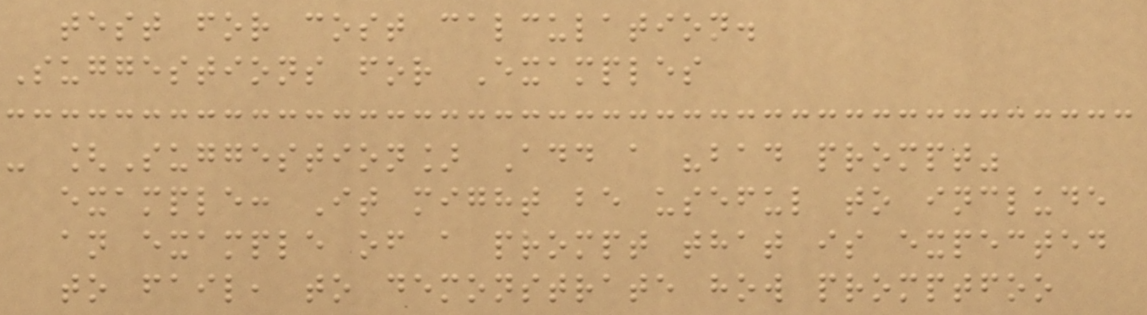test for cost calculation.
Suggestions for Examples
- [Suggestion] Add a "bad prompt"
example: It might be useful to include
an example of a prompt that is expected
to fail, to demonstrate how promptfoo
